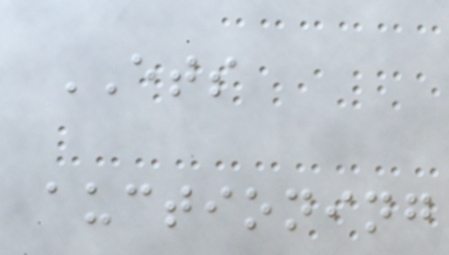ETS
auctioning
